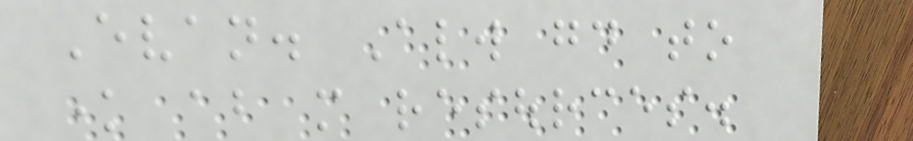Evan. Always good to
know about more resources.
